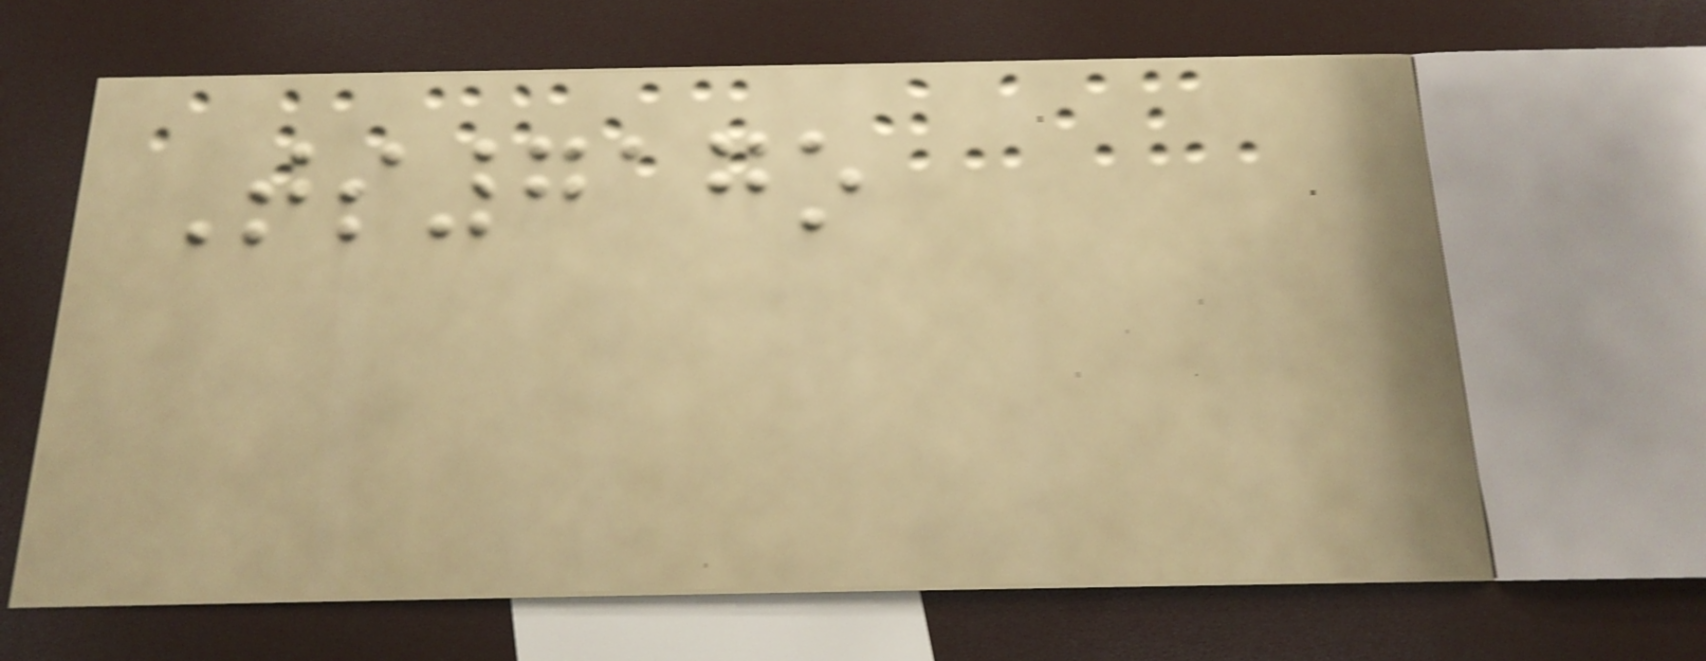Ts717o
